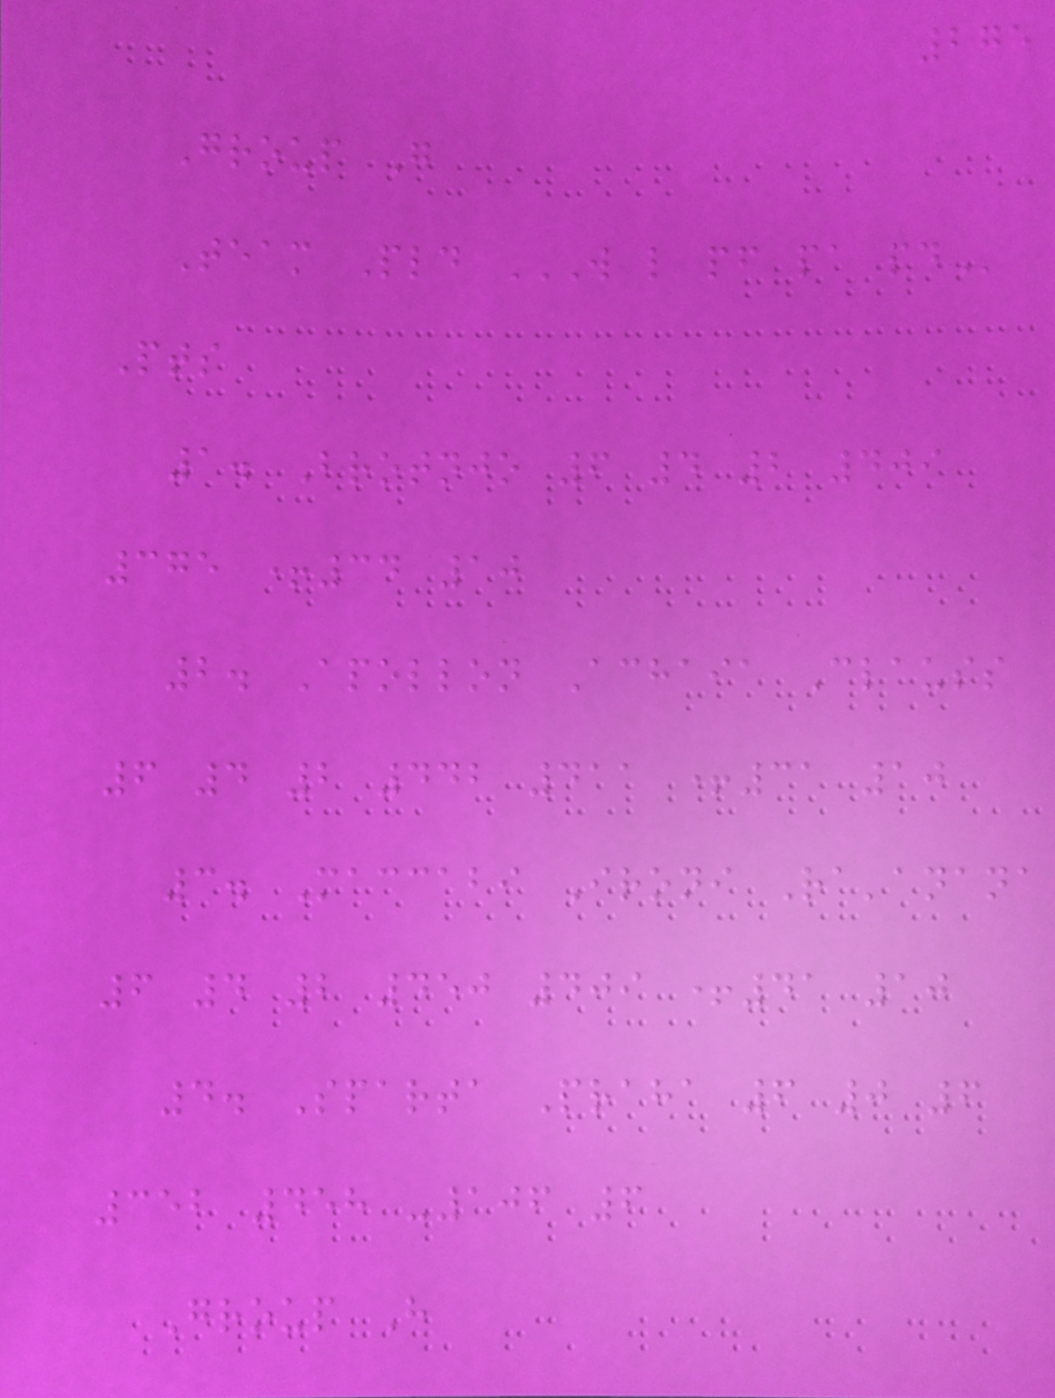275
Group G
Team Pld W L PF PA PD
Pts
1. Brotnjo 6 4 2 409
375 +34 10
2. Apollon Achaia Clauss
6 4 2 442 411 +31 10
3. Maccabi Ironi Ra'anana
6 4 2 450 409 +41 10
4. Sparta Praha 6 0 6
352 458 -106 6
Group H
